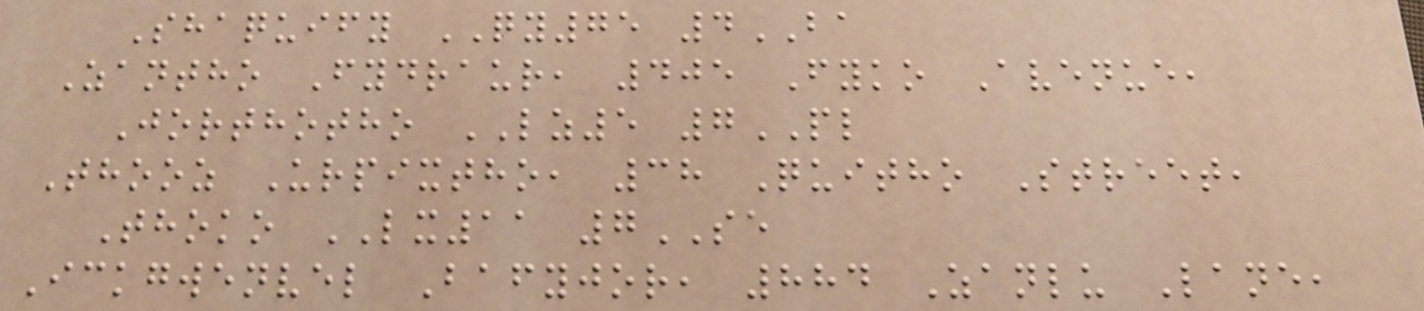Shaquify QY75 4BA
Zantho Fydraur, 405 Fyko Avenue,
Jorthotho LZ5 7PL
Thooz Urpixtho, 38 Quitho Street,
Thoko LX11 7SE
Ickgwenvel Bafyjor, 884 Zanlu Lane,
